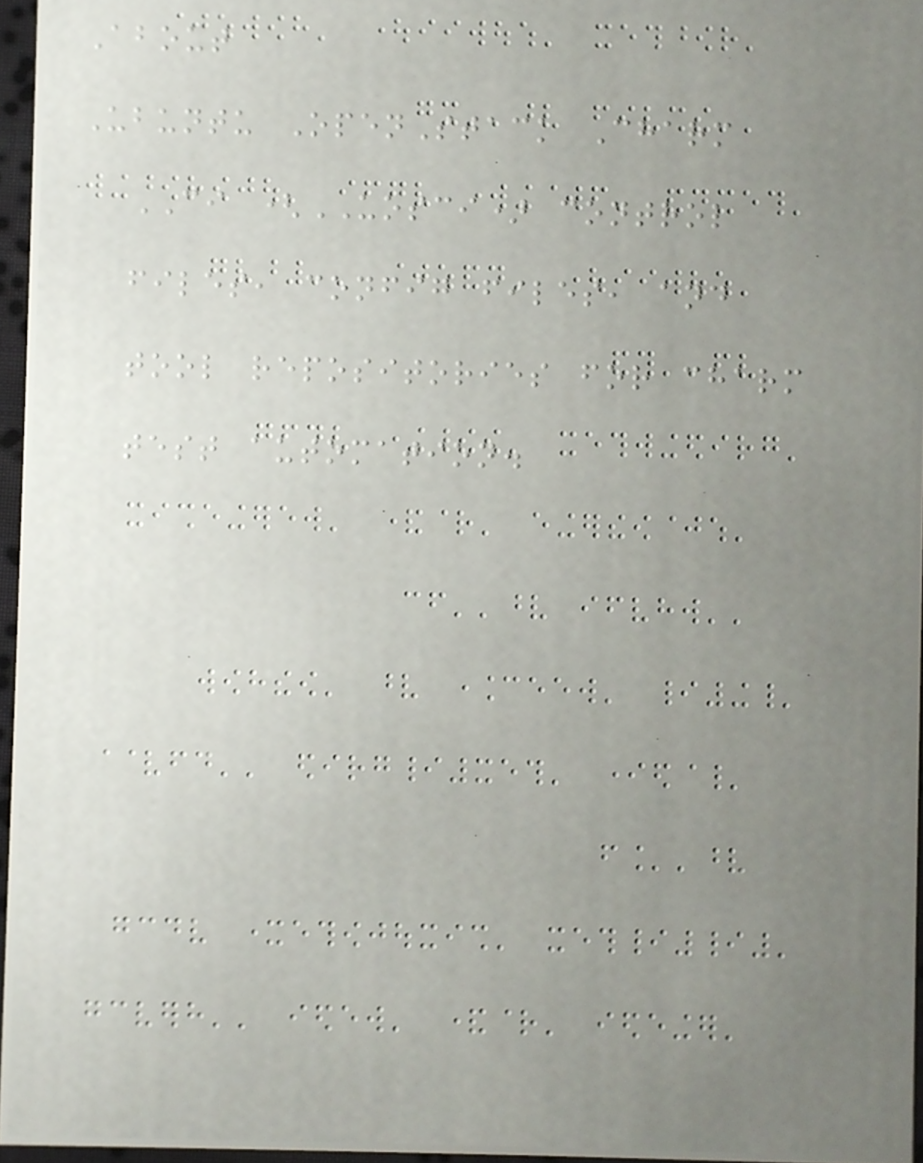About
Ubuntu OpenStack Charm
CI (UOSCI) control
files, config files, and
tool repositories for charm
test automation.
